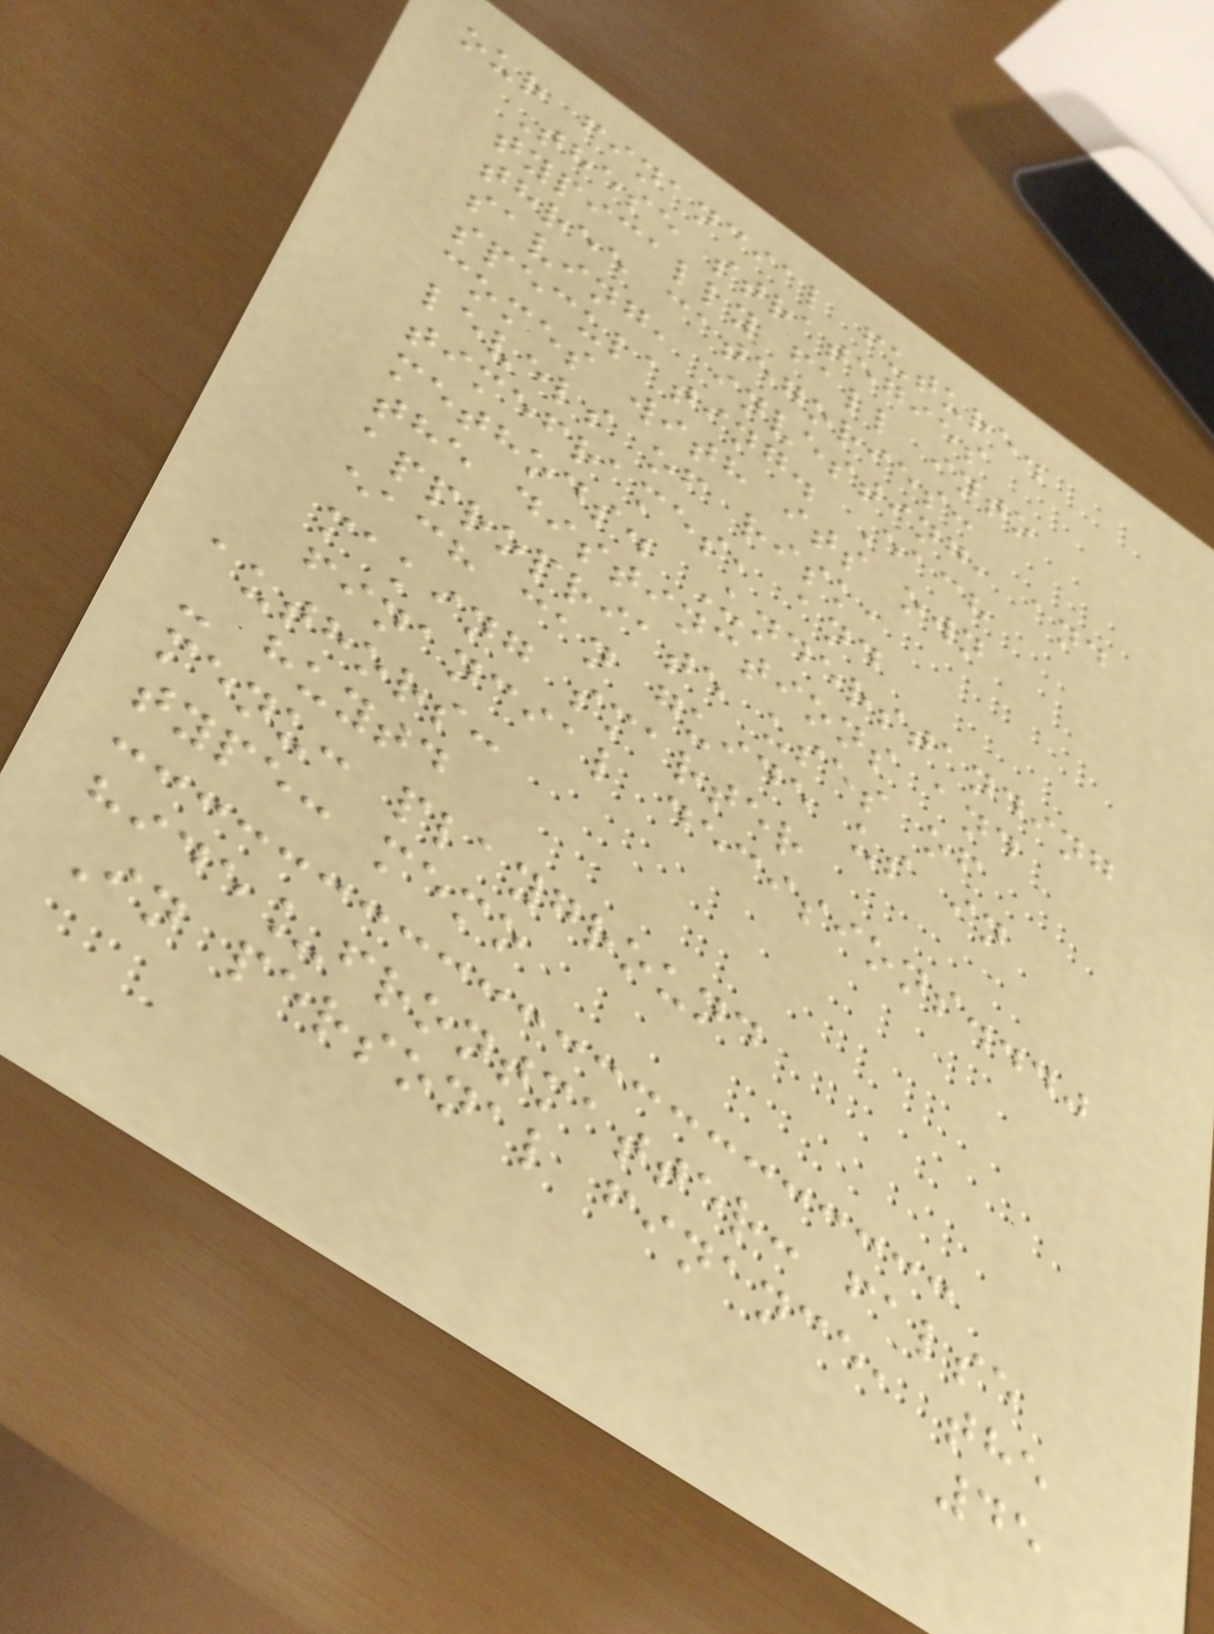our financial future.
These strategies
typically fall into
three categories:
saving, investing, and
speculating. Each
comes with its own
levels of risk,
timeframes, and
methods. Understanding
the distinctions and
appropriate uses of
each can guide us in
making smarter
financial decisions..."
authors:
- huytd
menu: playground
type: memo
hide_frontmatter: false
In personal finance, the
45
